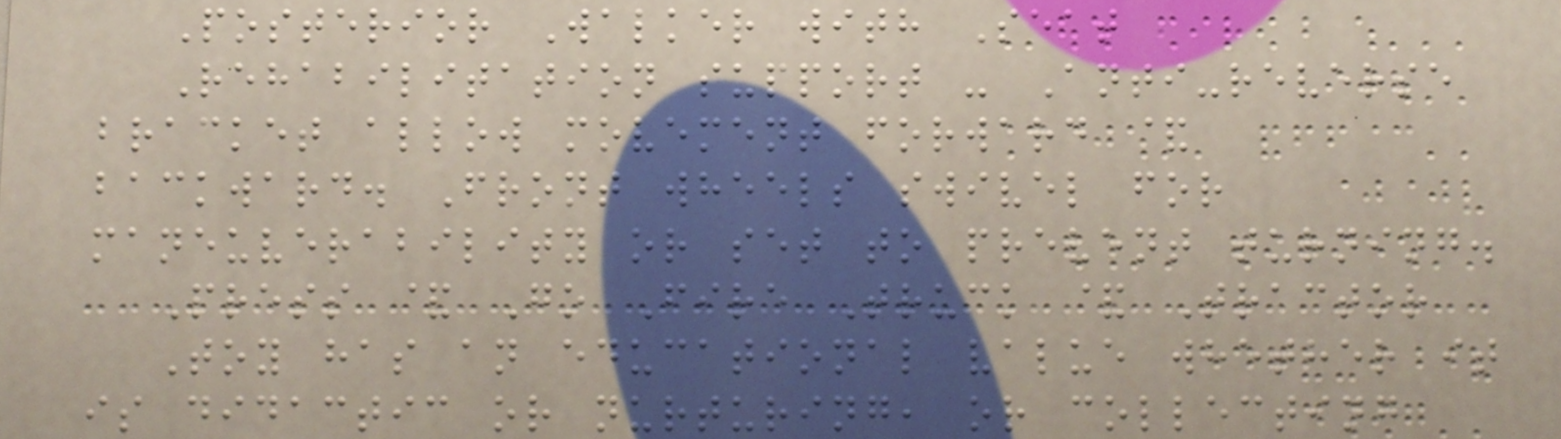Posterior Walker with Seat
Rehabilitation support - Anti-reverse
bracket allow movement forward &
backward. Front wheels swivel for
maneuverability or set to prevent turning.
Press & Go Fire Truck & Tractor
Toy has an educational value whether it
is didactic or nurturing, or collecting
